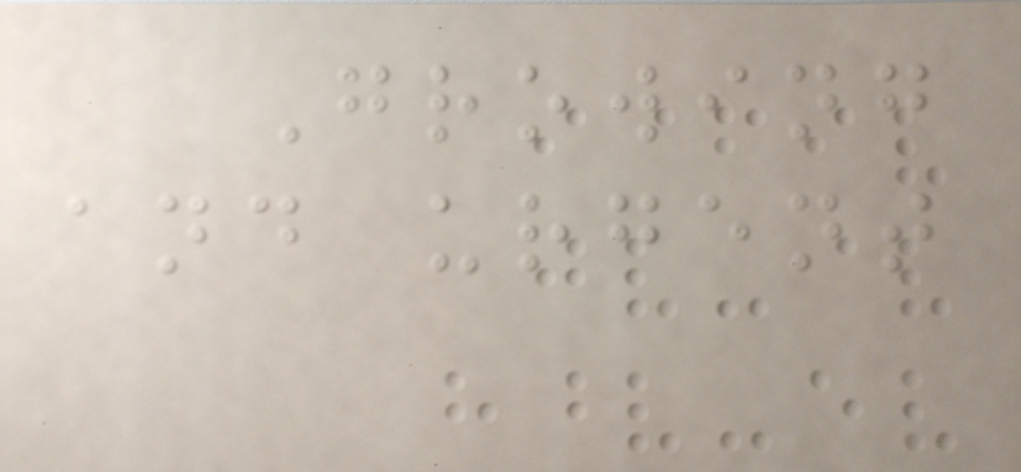Growing
and urgent
